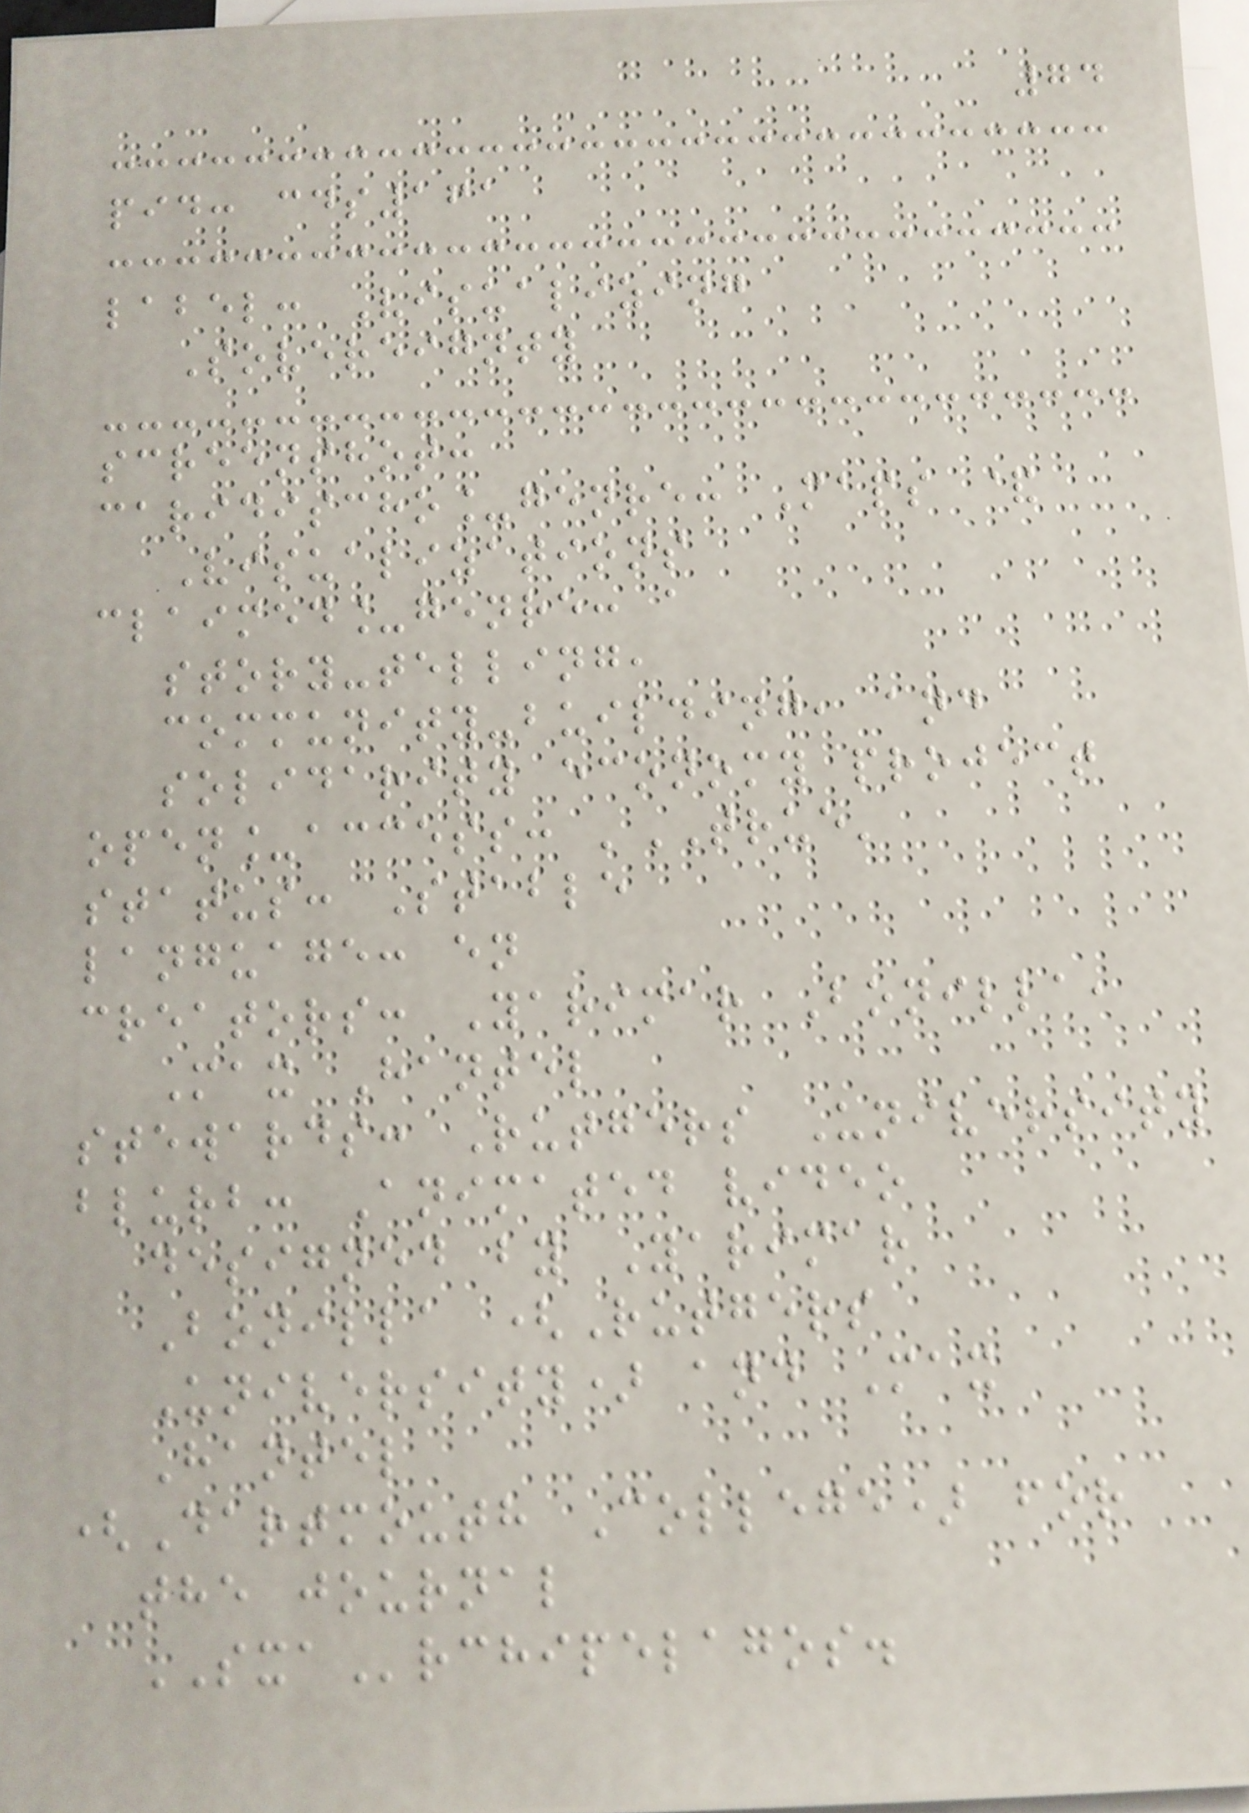74
pid: cds161
label: Visualizing
Sovereignty
screenshot:
caridischo_genre: Maps &
Visualizations
claimed_genre: a
story-telling,
community-building, and
solidarity economy project
open_access: 'TRUE'
status: Stable
language: en
creators: Yarimar Bonilla,
Max Hantel
stewards: Rutgers University
blurb: Animated video
designed by Yarimar
Bonilla (Rutgers
University) and Max
Hantel
(Dartmouth College) for
the journal
SXArchipelagos.
